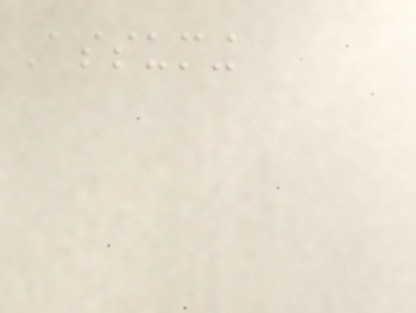Assuming
